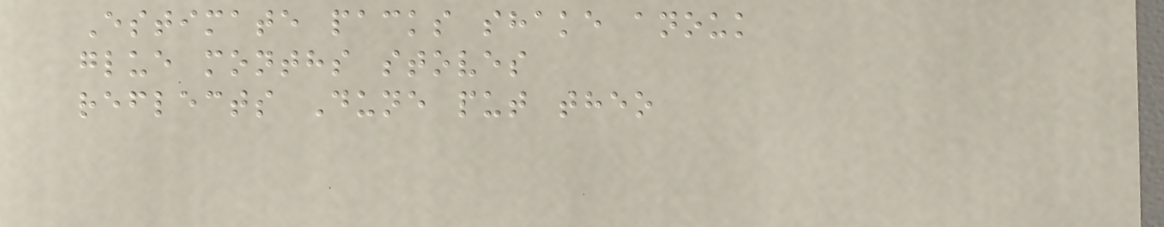Estimate packs shake anouk
glue months stoves
reflects Dune put theo
